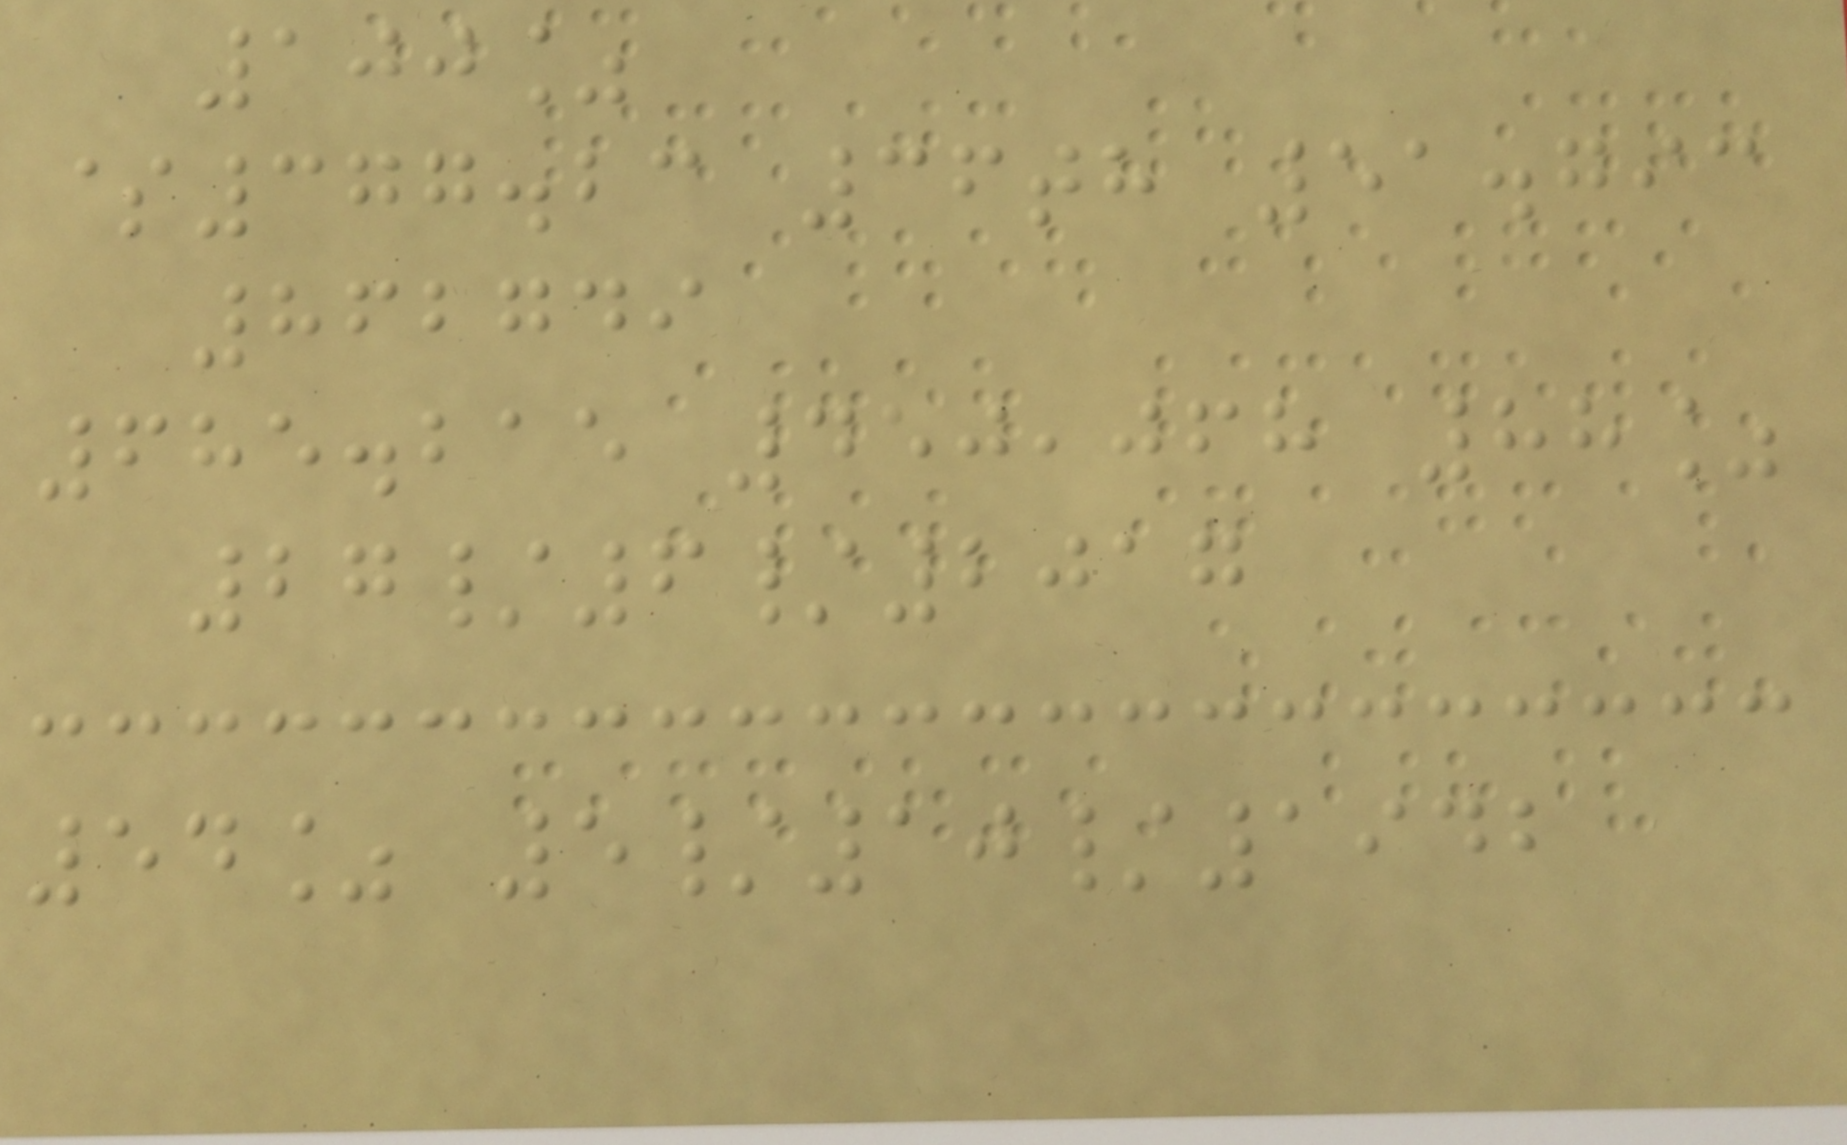100%
$377.23 36th 51.793
862749
685.215 450,068 88%
27/6/2017
54% 5/10/1942
